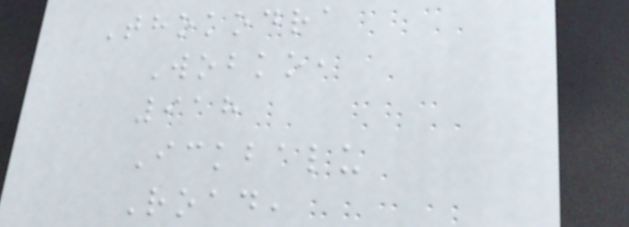Thokodra
Wobko,
918
Ickbalu
Road,
